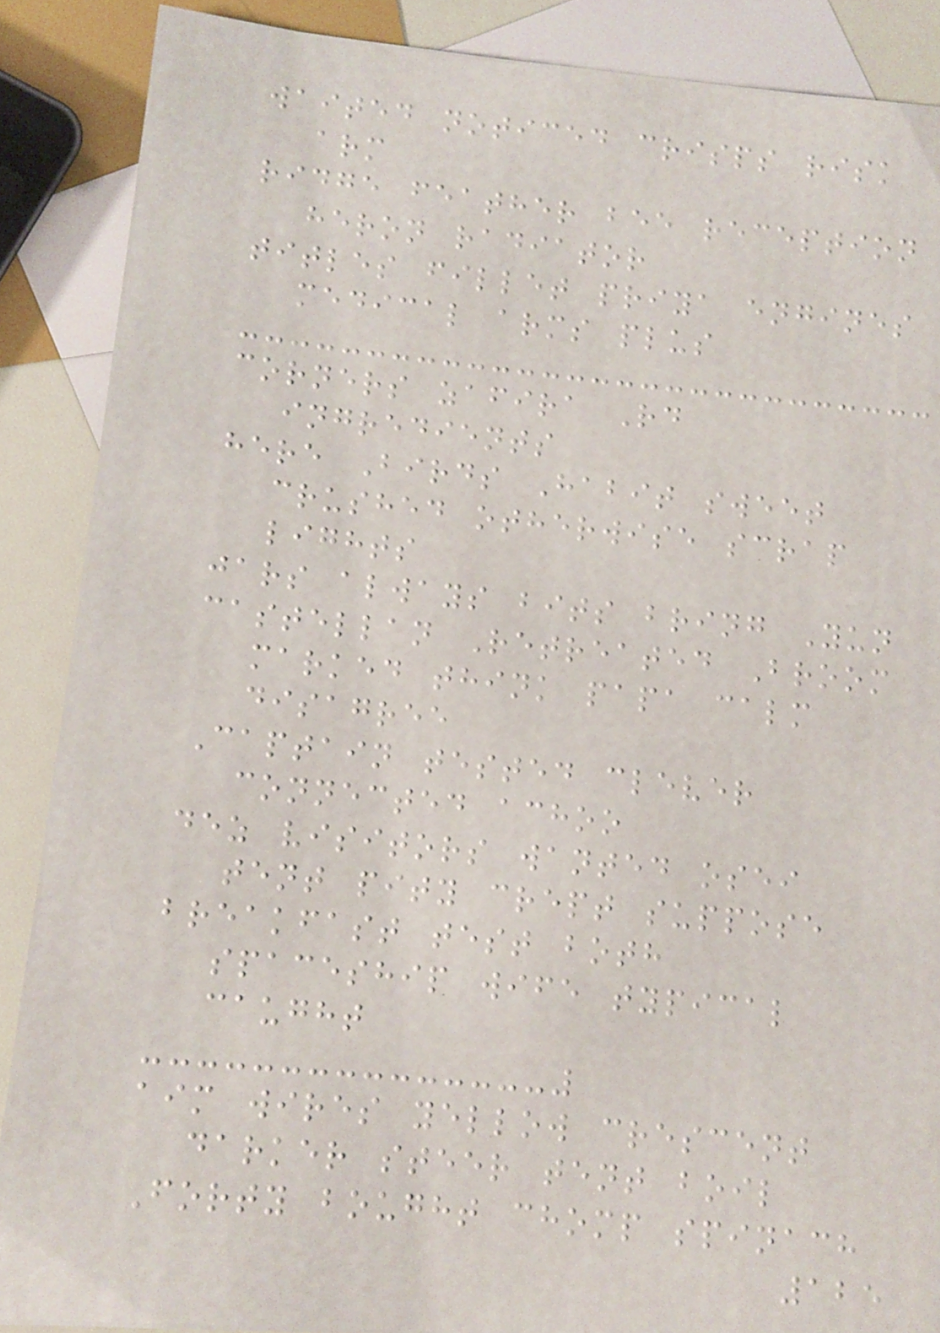waited noticed crisps risk
arm
ridge feather bee reception
heron radiator
titles fillet priya engines
medical arms plus
corners zafira Rd
ingredients
here Birds Habit sweet
crushed otherwise scrap
lights
jars always bits bring Yun
castellan Retreated Broom
marked think papa calm
disagree
Captain tested clever
connected achoo
dez visitors wanted osei
tent pity crept suppose
breakfast test both
spaceship wife typical
caught
aim wires yellow crescent
darker steer tent boil
Forty bought chomp spinach
125
